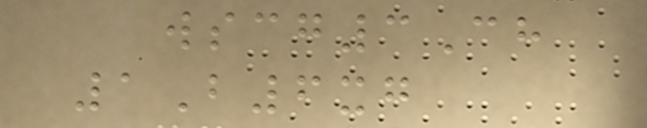wscg3Ch
1B6xg
